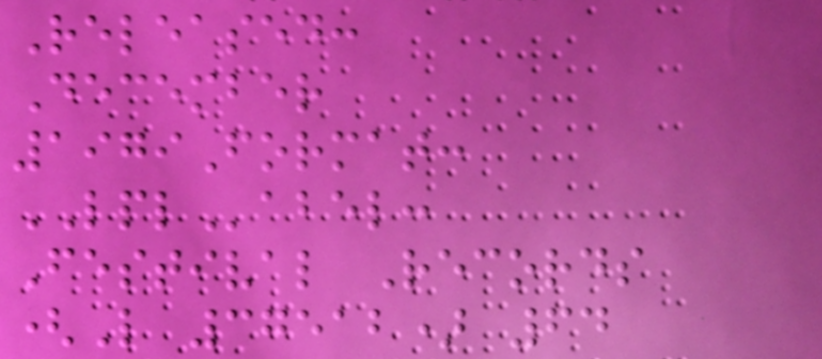Released:
December
1979Format:
LPLabel:
Festival Records
(L 37512) 64
